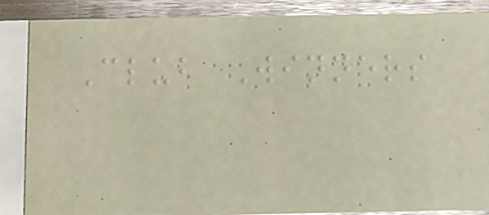Club Winners
